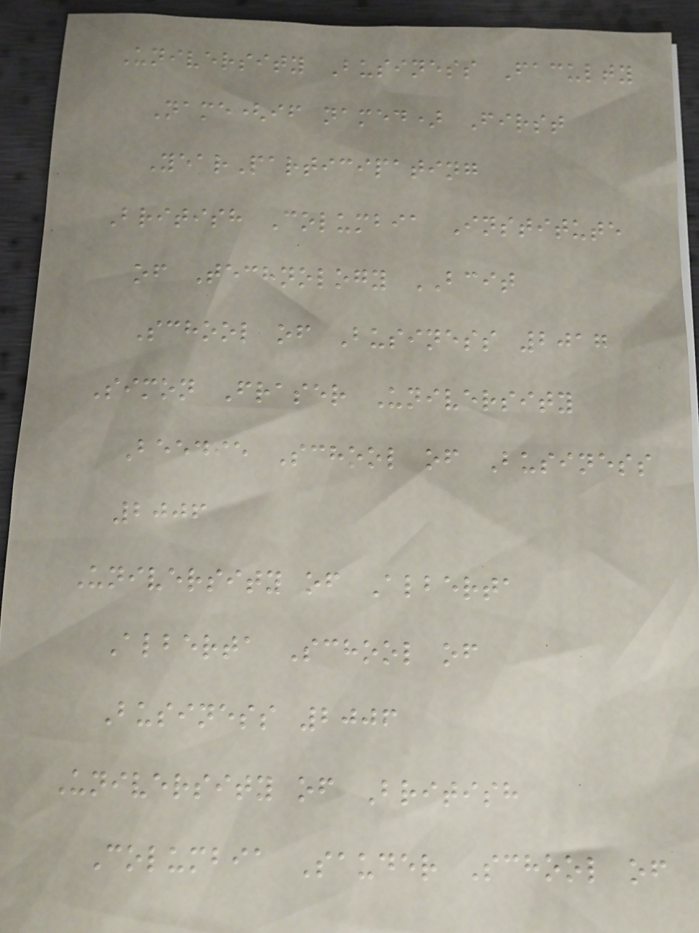University Business Faculty
Name(if named) First
YearParticipating
British Columbia Institute
of Technology BCIT
School of Business 2017
Simon Fraser University
Beedie School of Business
2006
University of Alberta
Alberta School of
Business 2006
University of British
Columbia Sauder School of
